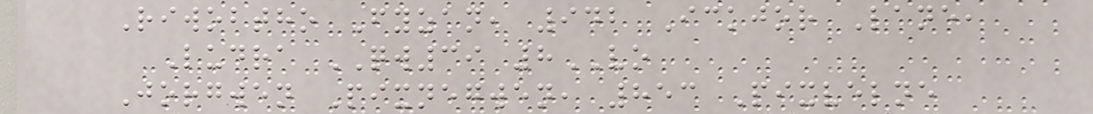Riwobtho Fyzan, 942 Ickjor Lane,
Ludra QW39 8VO
Jorgwen Pixnegwen, 853 Pixvelne
